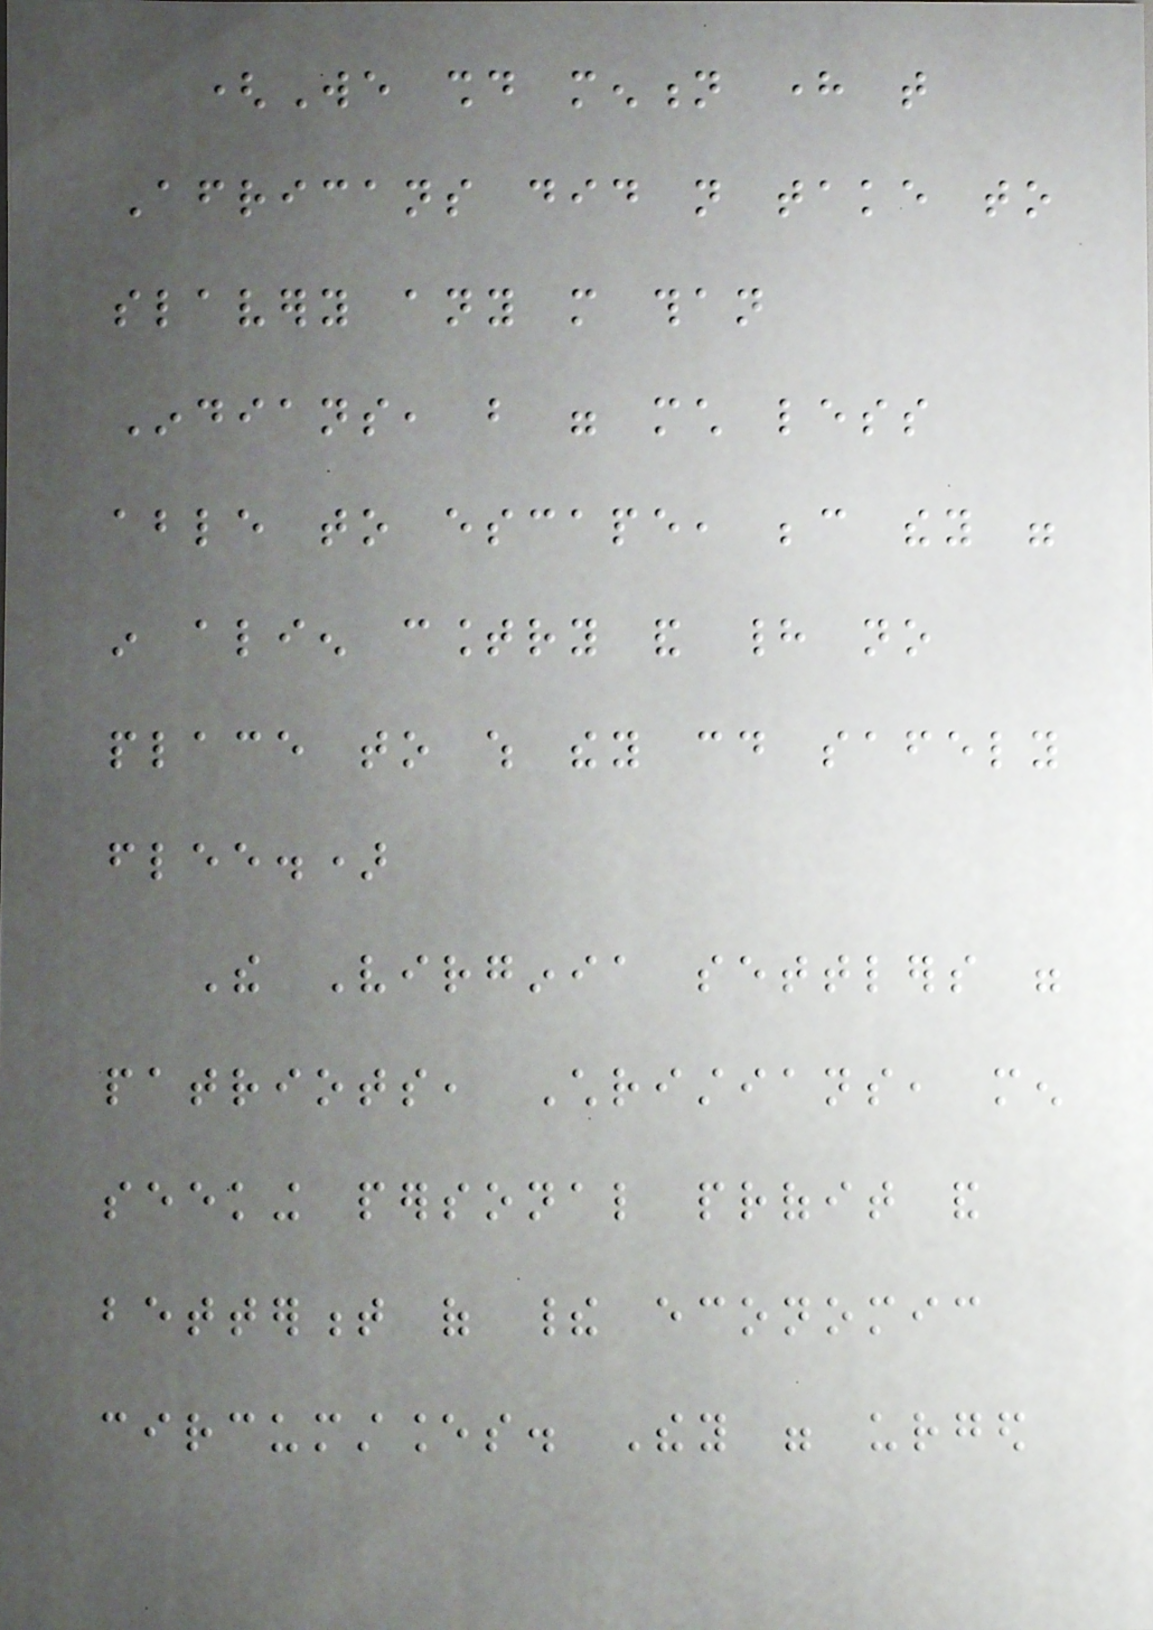(We should mention here that
Africans did not take to
slavery any more than
Indians, but were much less
able to escape, because they were
in alien country and had no
place to which they could safely
flee.)
The Virginia settlers were
patriots, Christians, men
seeking personal profit and
betterment of their economic
circumstances. They were urged
